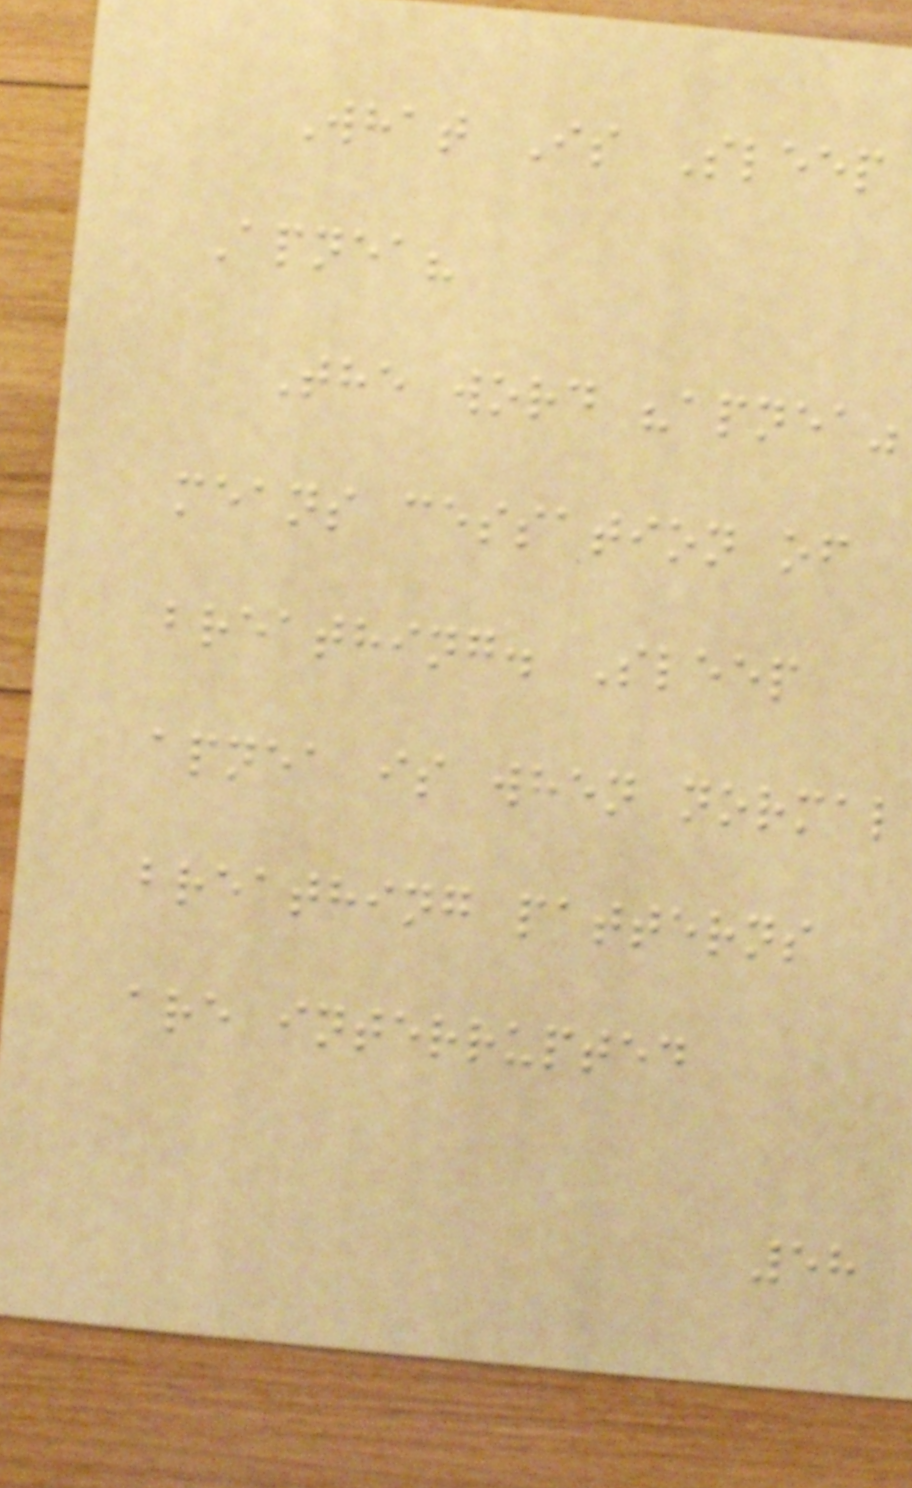What Is Sleep
Apnea?
The word "apnea"
means cessation of
breathing. Sleep
apnea is when normal
breathing patterns
are interrupted
58
